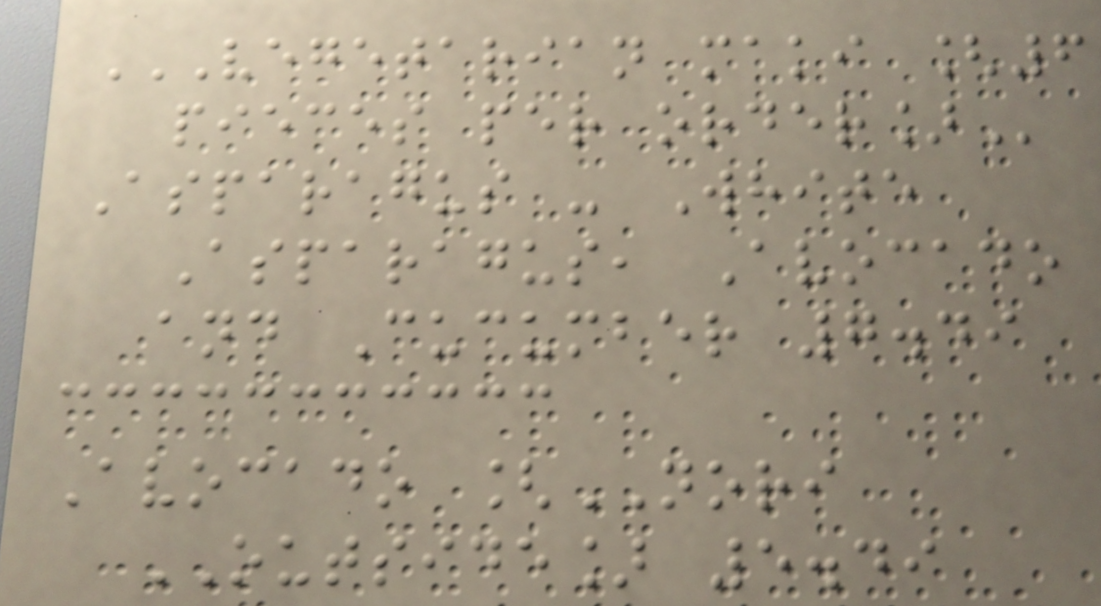VEGETARIAN MAKI [6
PIECES PER ORDER]
Asparagus - White
Asparagus, Avocado
and Cucumber 7.49
Avocado [NORI
OUTSIDE] 5.49
